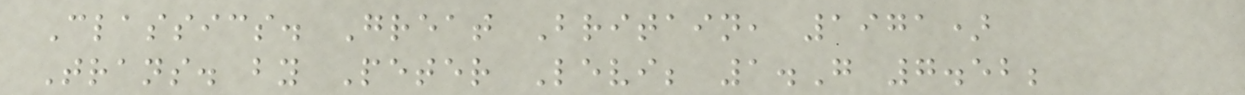Classics. Great Britain, 1971)
Trans. by Peter Levi; 1.G 7.52;
